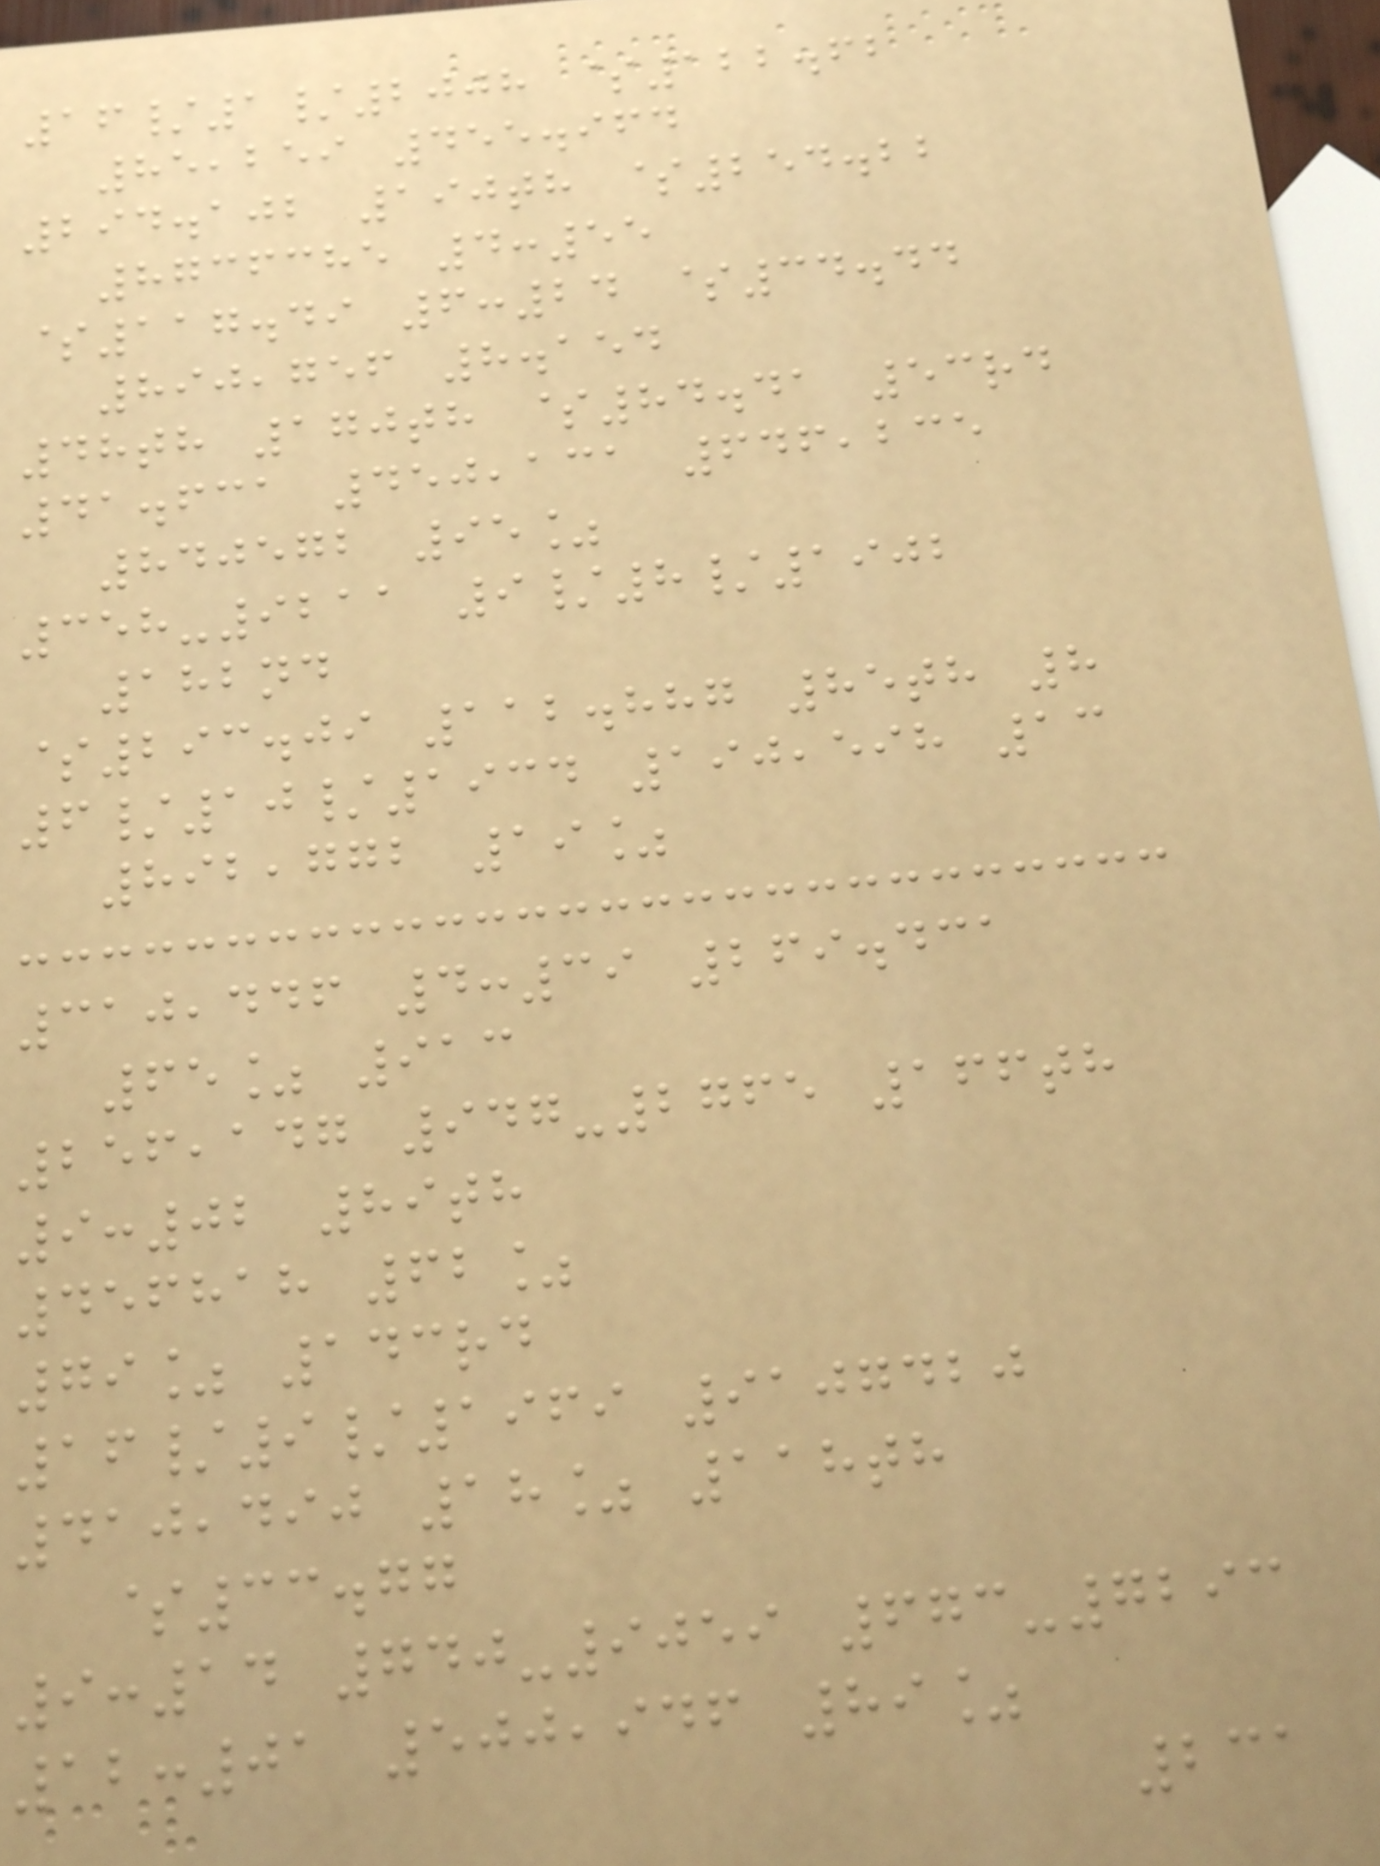16/1/2008 $122.62
85,259 455.964
294.102 190th $254.22
8736385 4:55
$117.49 6:24 $34.44
890,756 8.154
48th 170th $84.41 53rd
41.631 450,131 646,235
840572 95%
358-9211 9/8/1902
182nd
$293.09 112.887 85th 8
6/10/1934 190,598 13
892,772 19%
310,446 4:39 269.431
65% 913
256,147 947-2765 166th
9:02 89th
456818 62%
79% 143rd
16/9/1969 9107420
410,490 18% 118th
$33.77
9:14 740-9059 673-7293
12:01 500,946 89%
231
